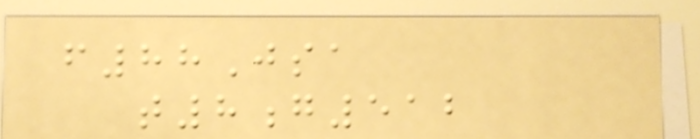f88Jsa
t8g512
